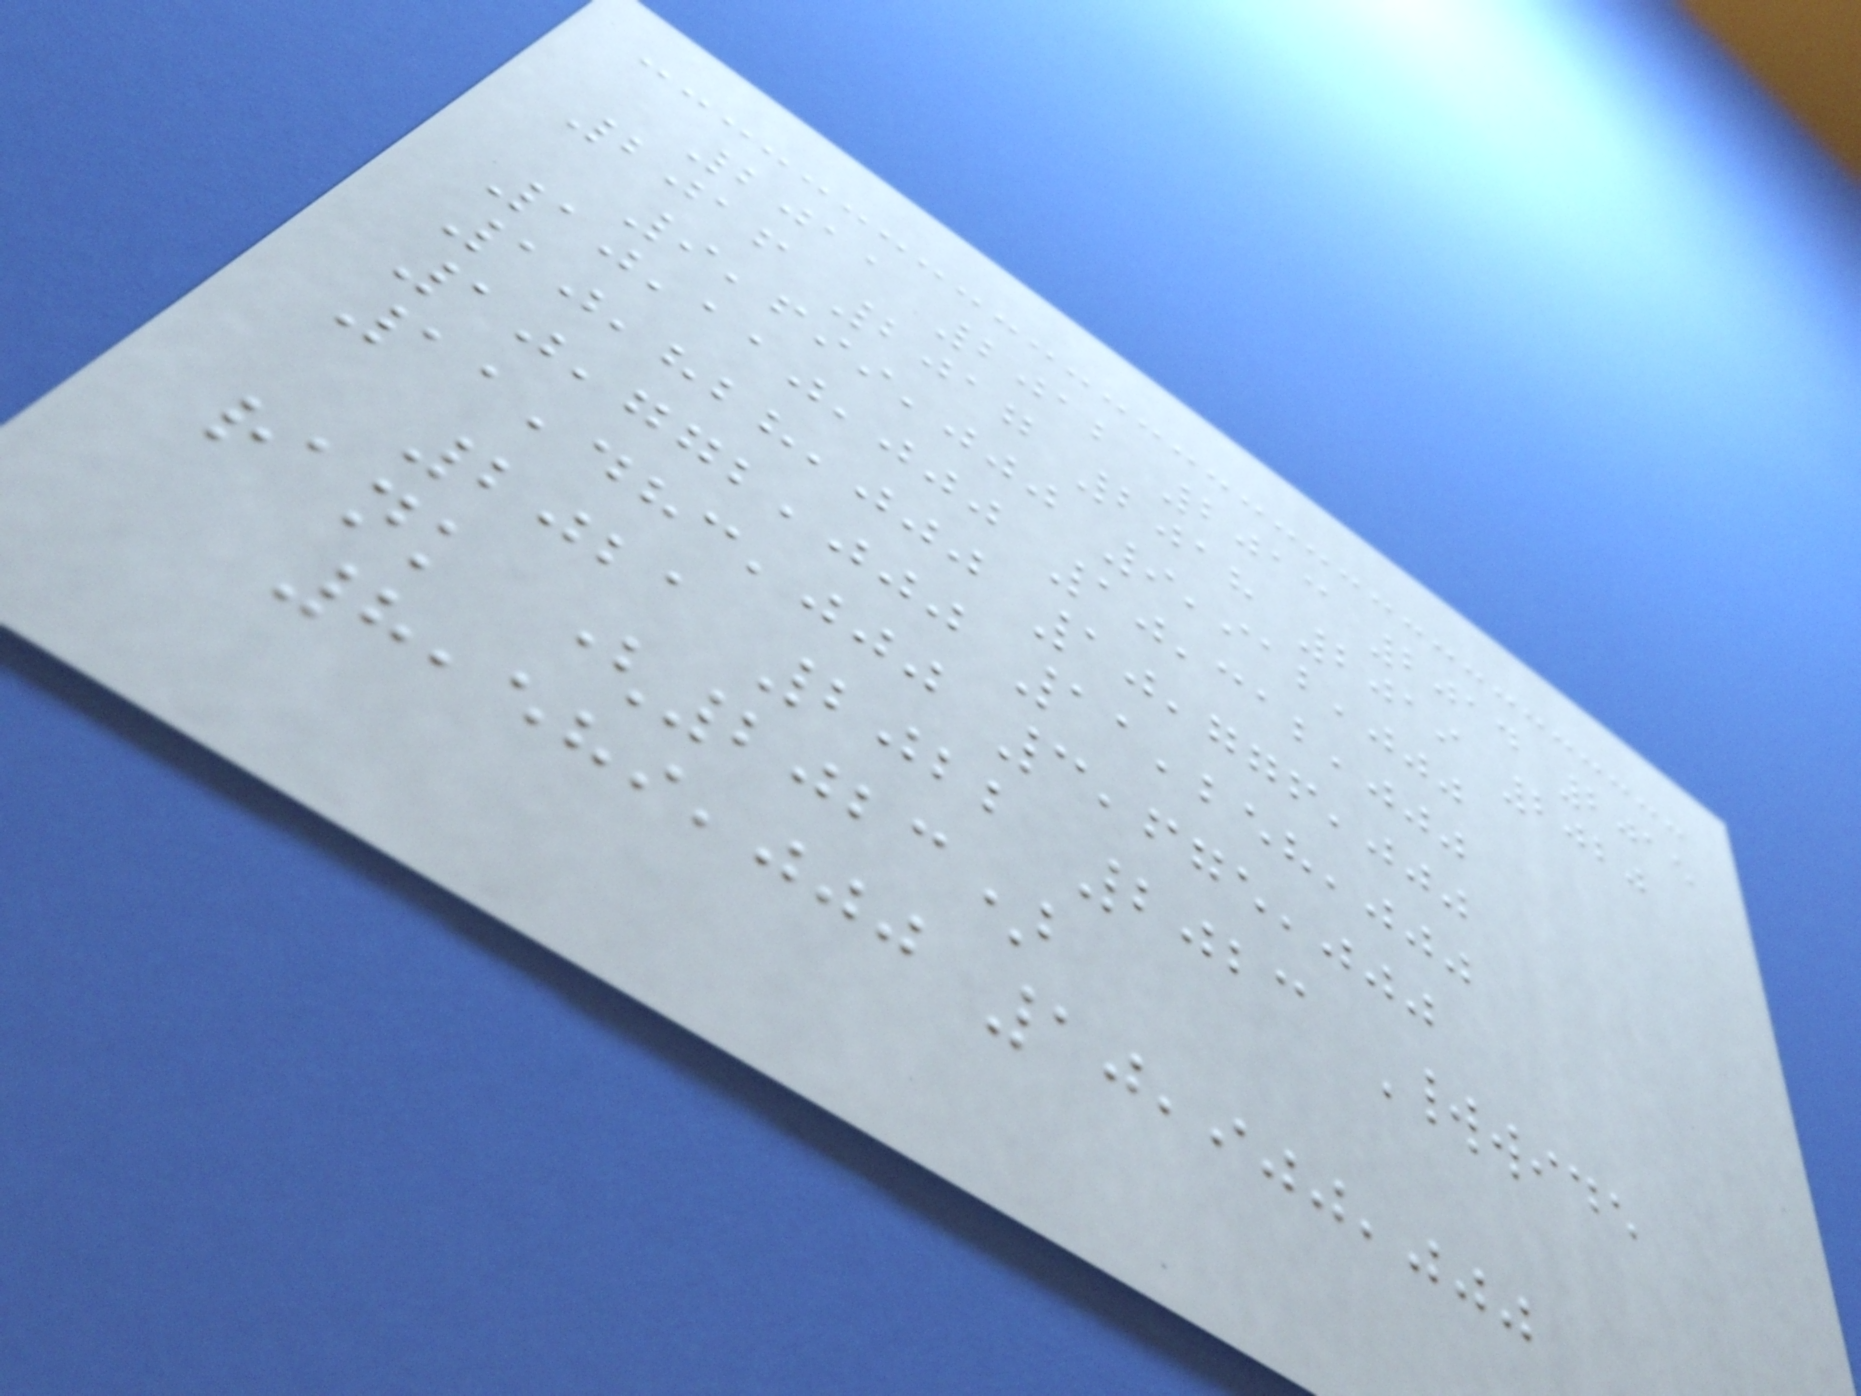2011 2012 2013 2014 2015
2016 2017 2018 2019 2020
9,699,000 9,912,000
10,110,000 10,312,000
10,828,000 10,776,000
10,772,000 11,258,000
11,483,000 3,675,000
2021 2022 2023 Worldwide
rank (2023)
8,589,000 10,900,000
